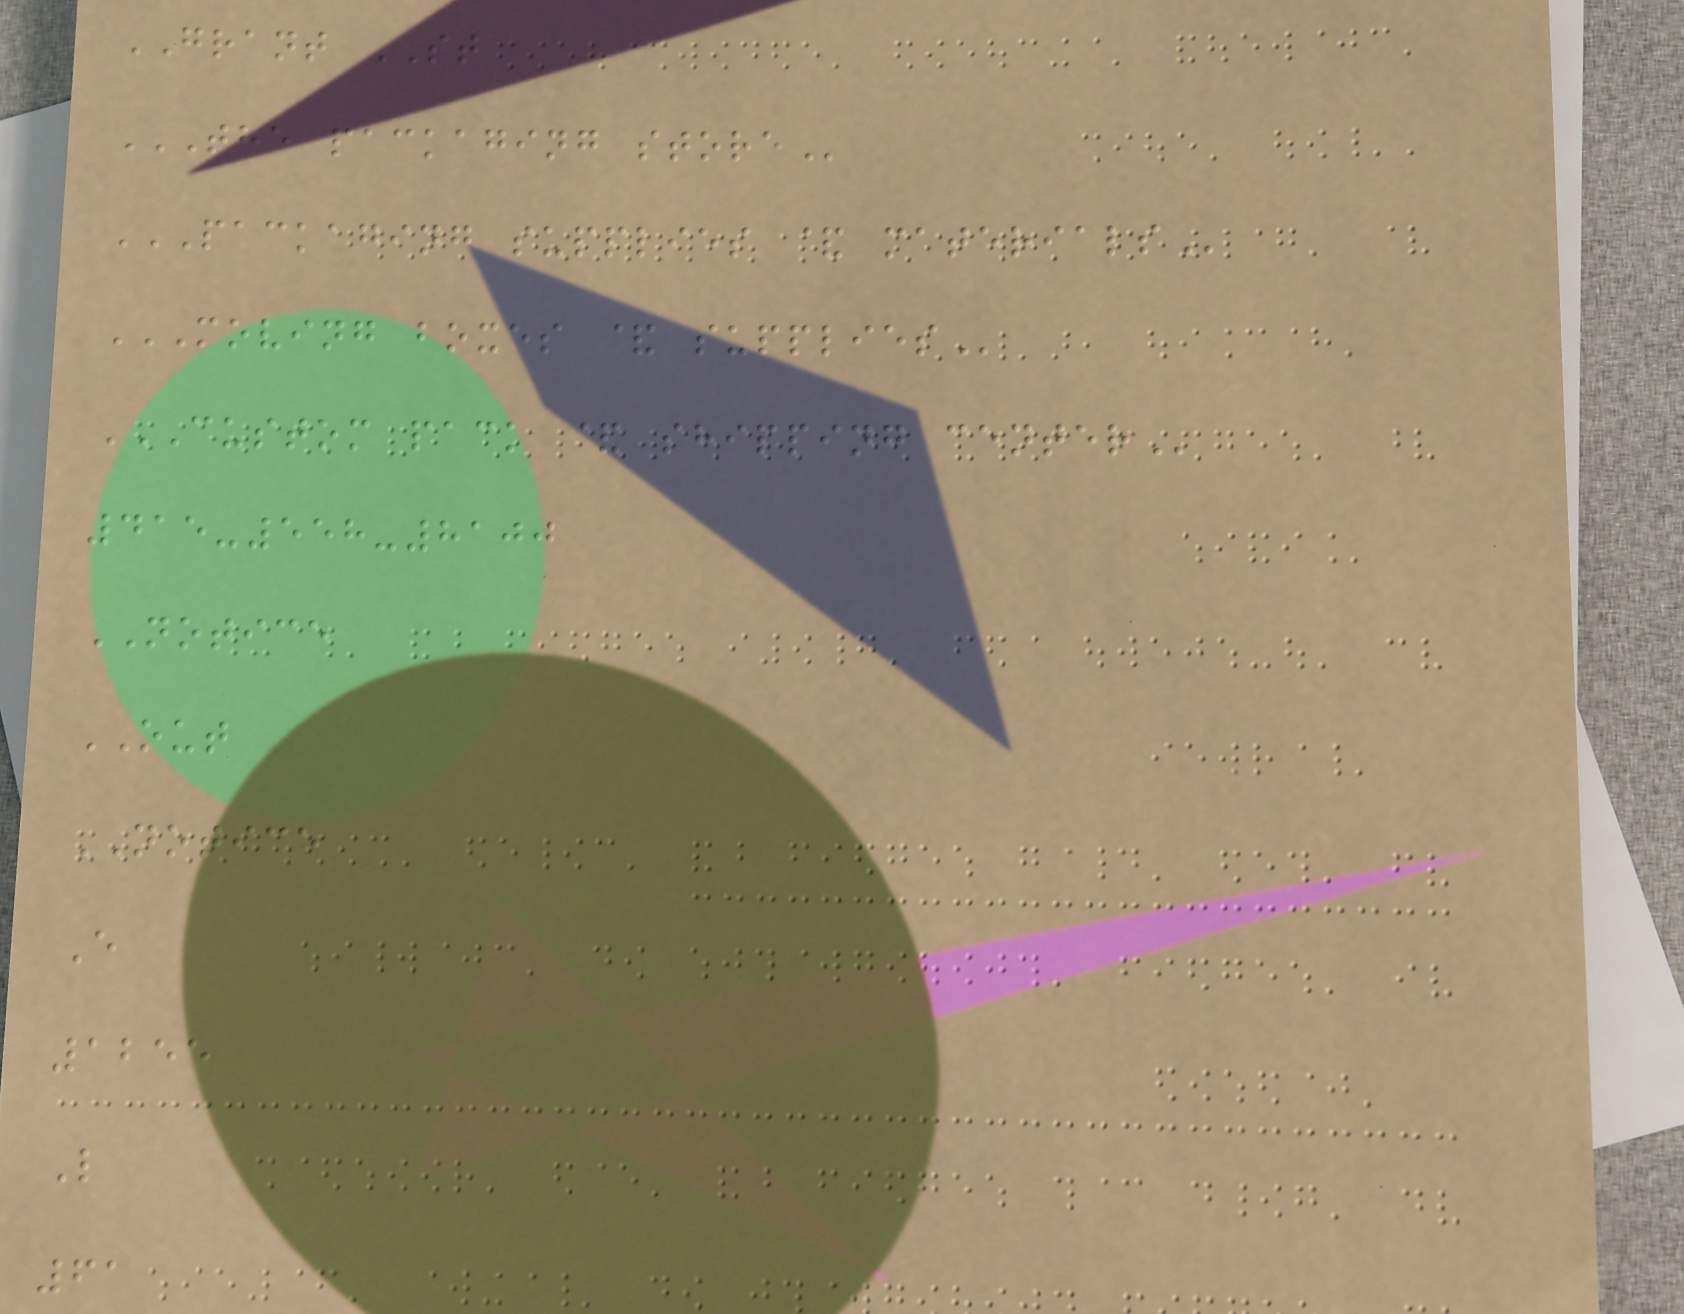GRANT ST
THE PACKAGING STORE
PACKAGING SUPPLIES & MATERIALS
MOVING BOXES & SUPPLIES
CUSTOM PACK & SHIPPING CENTER
415-558-8100
NOTICE
OUT
NOTICE
E
1255
L
61
